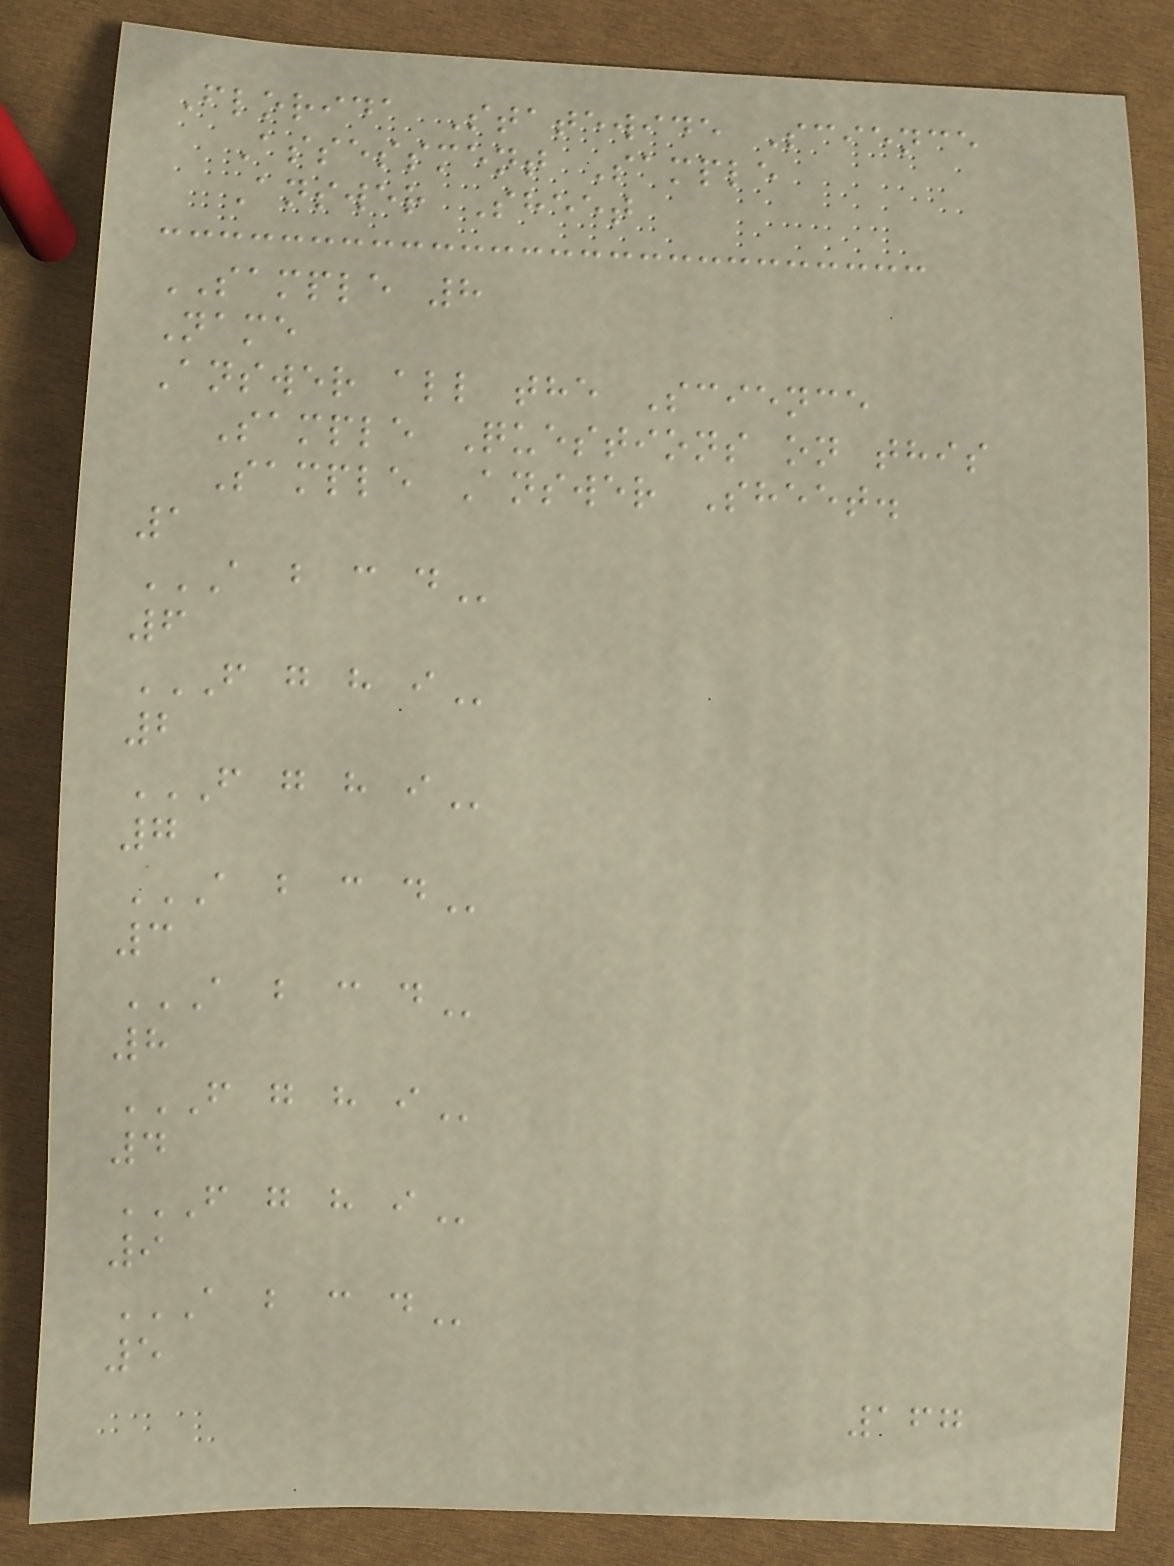Florida Statewide Science
Assessment Sample
Answer Sheet
SAMPLE 8
Name
Answer all the Science
Sample Questions on this
Sample Answer Sheet.
1
A B C D
6
F G H I
2
F G H I
7
A B C D
3
A B C D
8
F G H I
4
F G H I
9
A B C D
5
167
